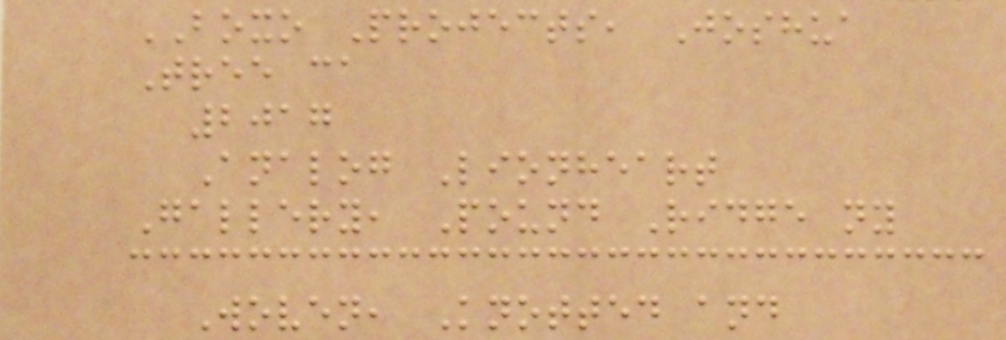BOXO Projects, Joshua
Tree ca
2017
Analog Lionheart
Gallery, Pound Ridge ny
Woven, Knotted and
